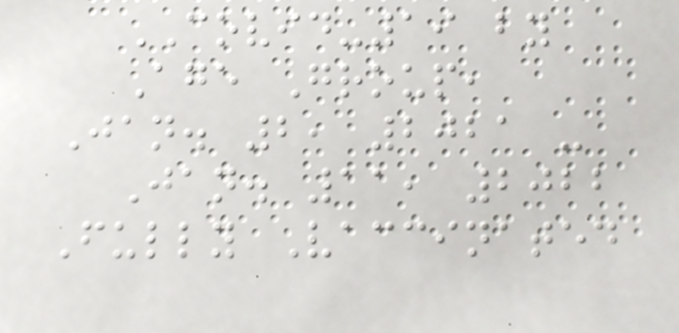COVID-19 by
Age Group,
Jan. 2, 2021 -
Jan. 11, 2022
Fully Vaccinated
